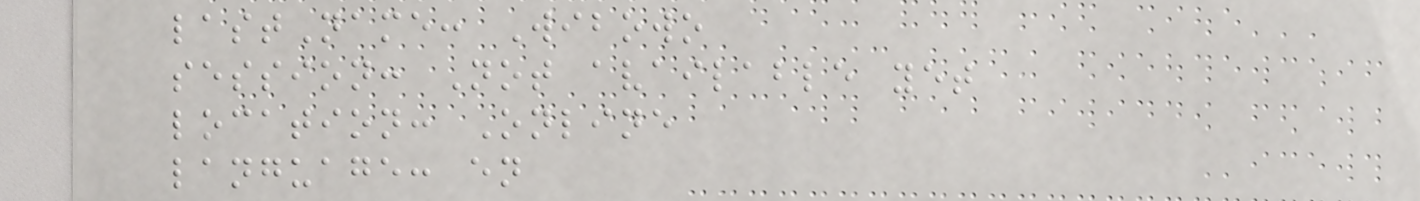lastName: Wibowo
session: Not available yet
location: Online
language: en
